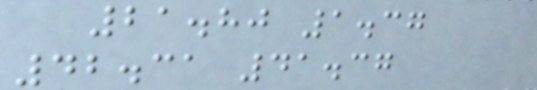21.80 1.37
42.31 41.37
